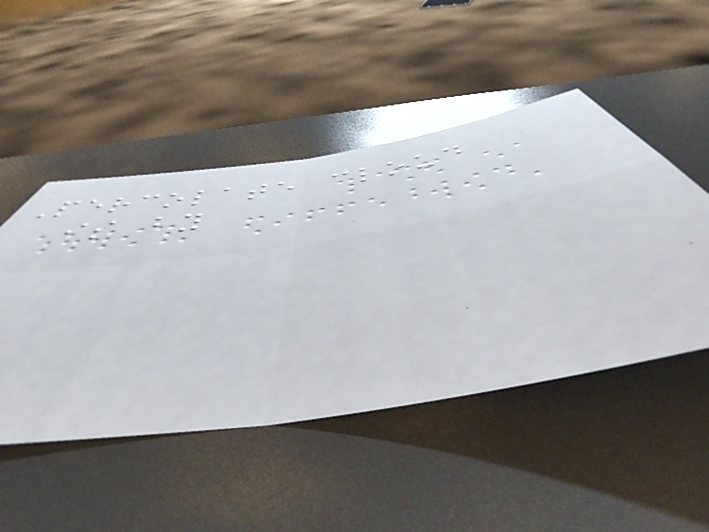Percolate cloud
is by
